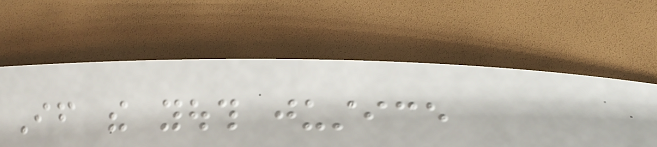If the youth justice
